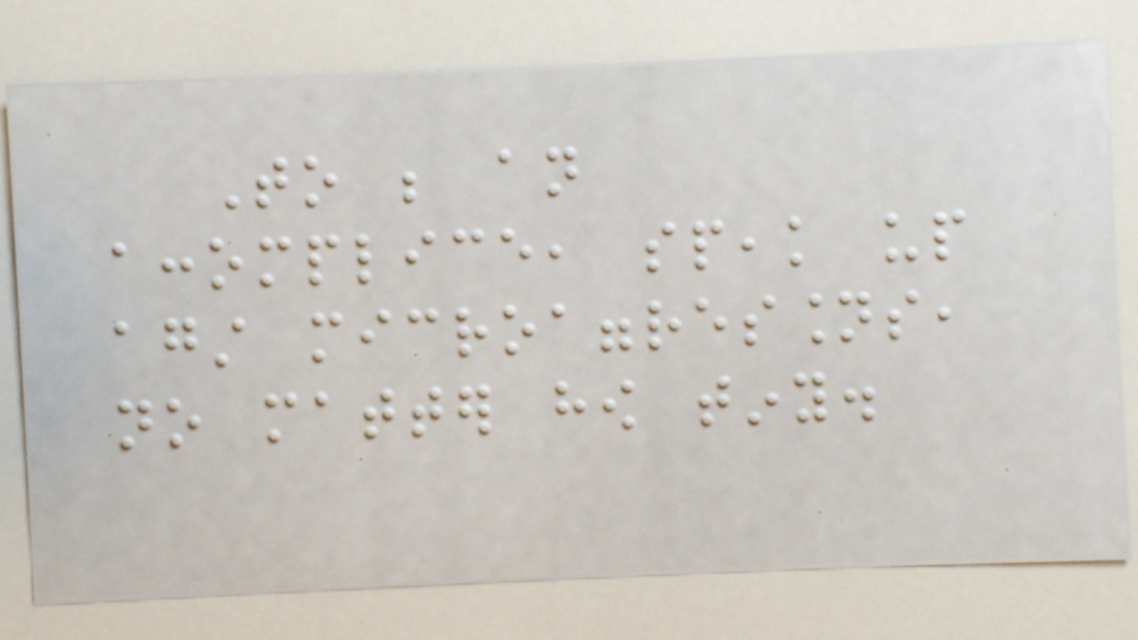To be an
accomplice, speak up
against microaggressions,
no matter how tiny.
